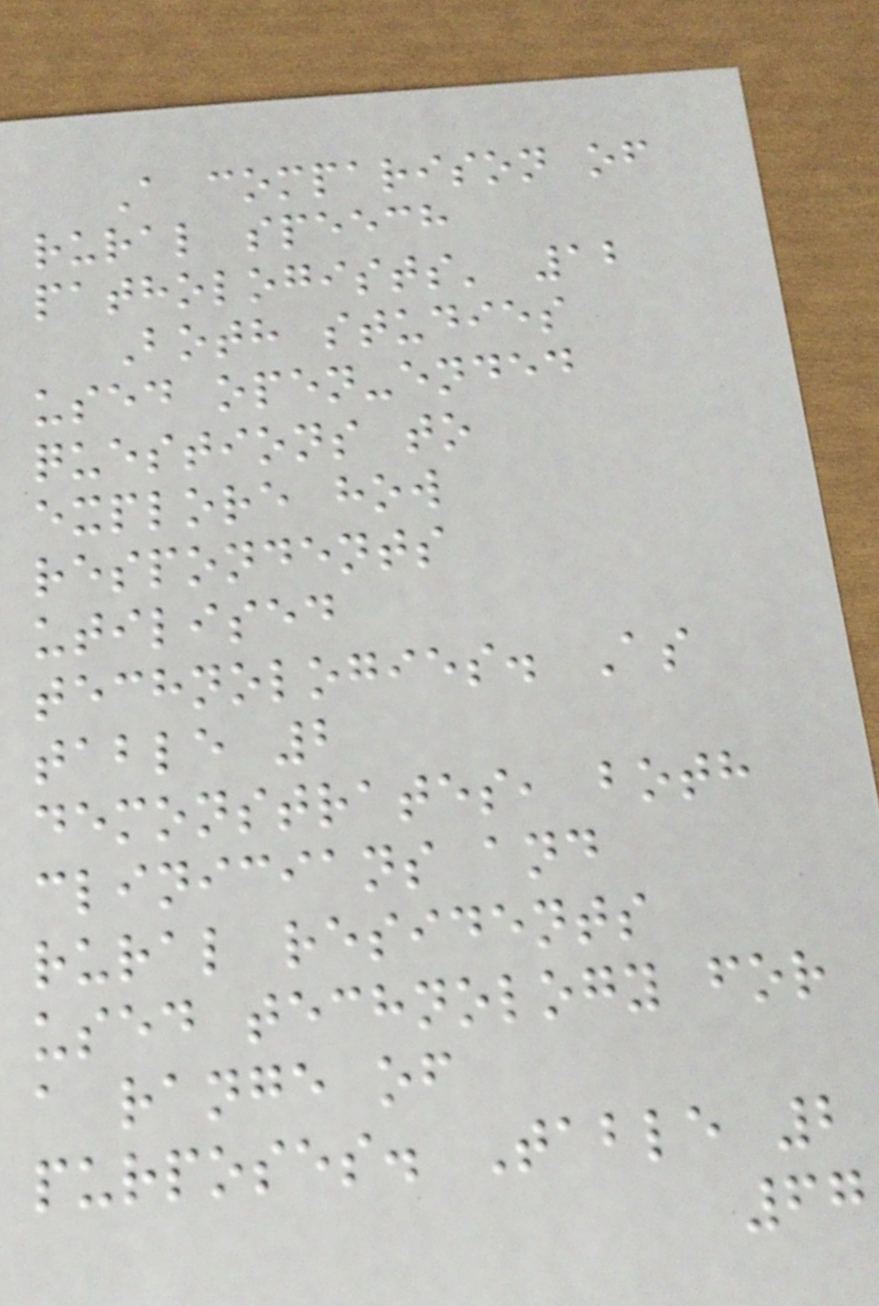A comparison of
rural speech
pathologists' 12
Both studies
used open-ended
questions to
explore how
respondents
utilised
technologies. As
table 2
demonstrates, both
clinicians and
rural residents
used technology for
a range of
purposes. Table 2
67
